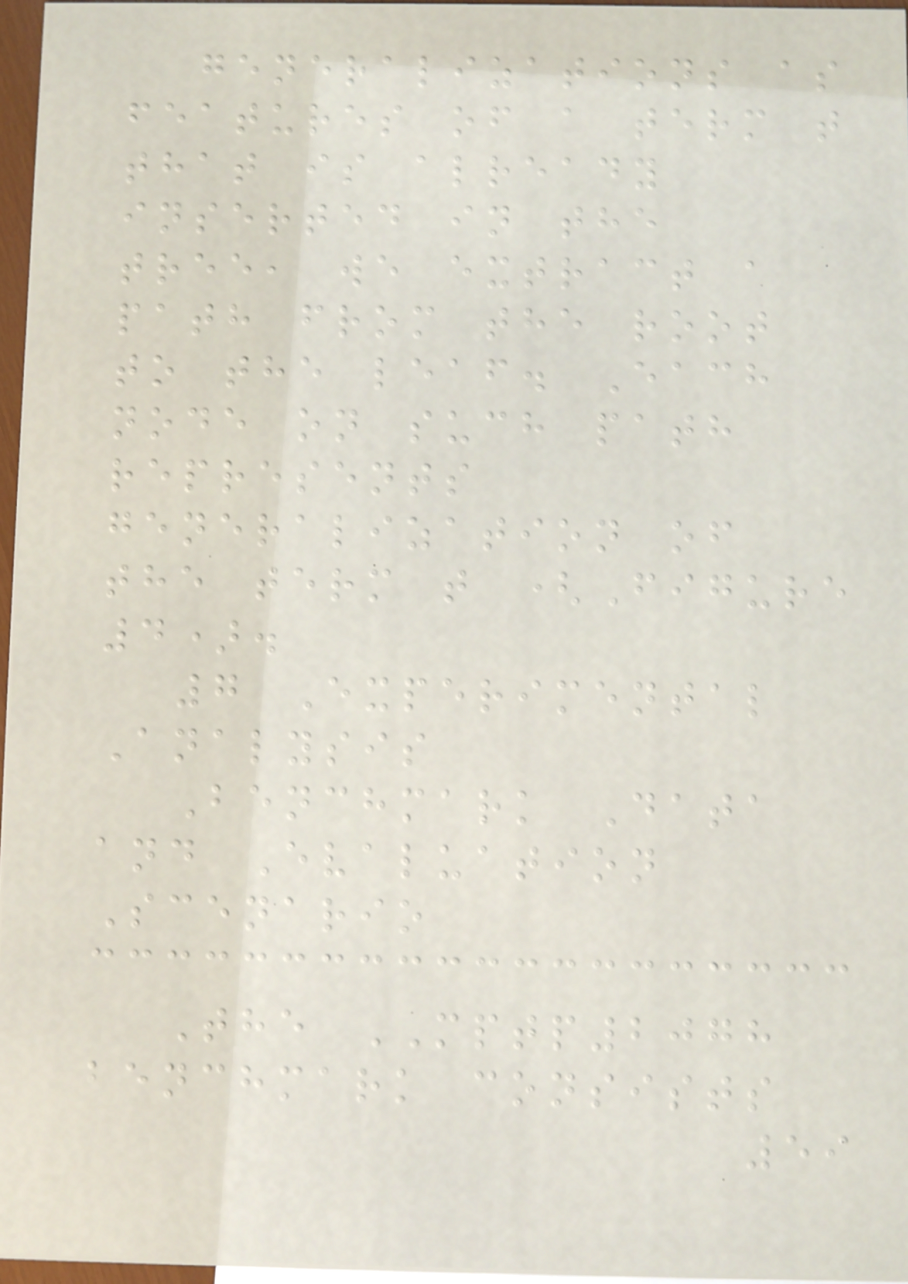generalizations as
features of a term t
that is already
inserted in the
tree, we extract a
path from the root
to the leaf. Each
node on such path
represents
generalization of
the term t (Figure
4).
7 Experimental
Analysis
Benchmark Data
and Evaluation
Scenario
The MPTP2078
benchmark consists
59
